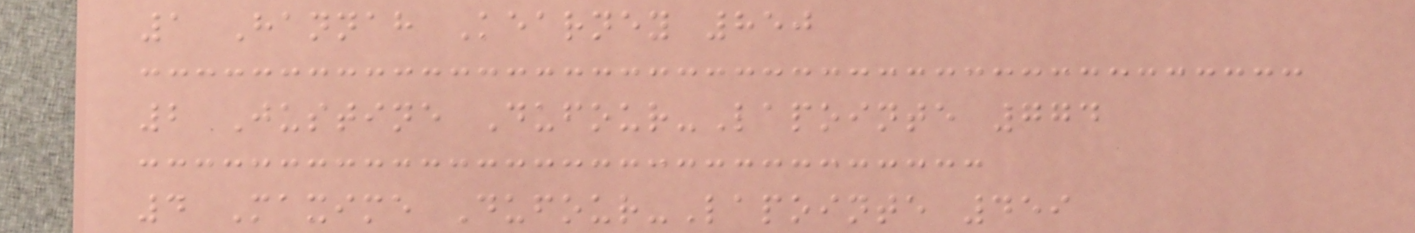1 Hannah Kearney 850
2 Justine Dufour-Lapointe 774
4 Maxime Dufour-Lapointe 459
